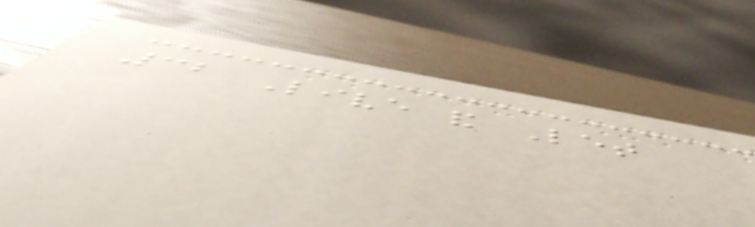32 Live and Let
